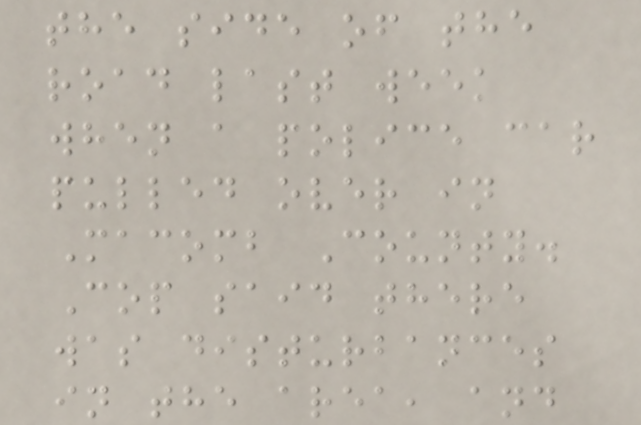the side of the
road last week
when a police car
pulled over in
Macomb County.
Cop said there
was disturbances
in the area, and
